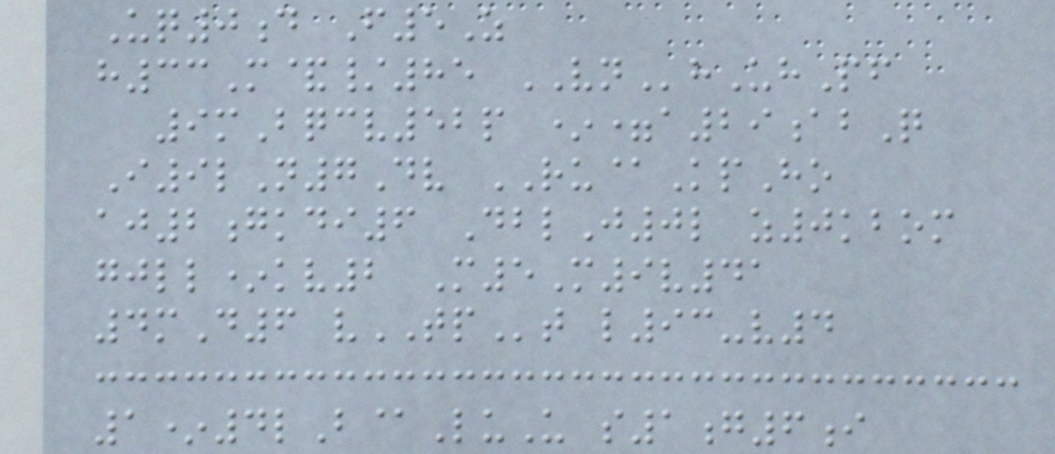Uq0d F5Z
h33M&/85 VNhUhPf
9mBqcv52p *=a29abQ
I9lN7Dv RU@KpHo
aj2gkdi6 DblJ0l z0kbom
gjll*kv2 M5M9v41
4mD6 vTPt l93-v4
1*4lB@LuU s1g6i
